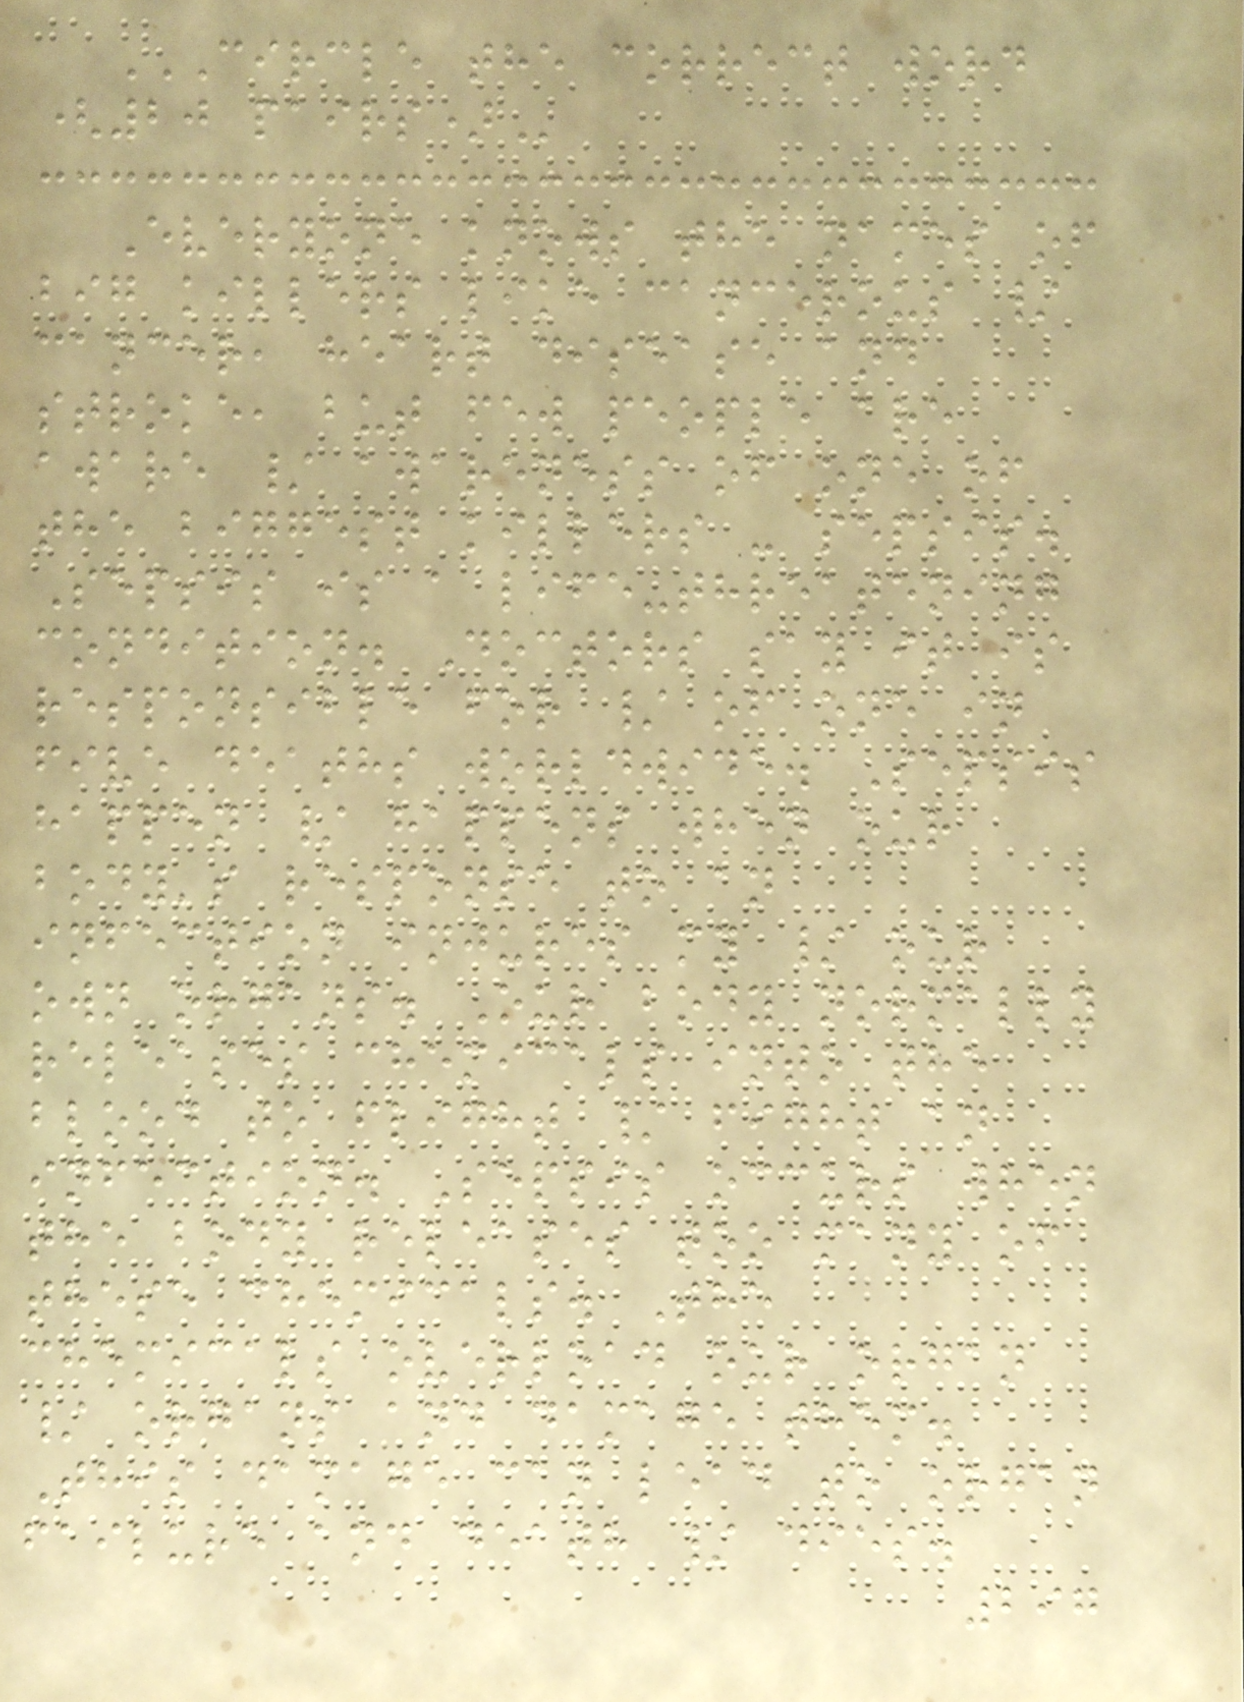CIRCLE THE CORRECT WORD
(20 PAIRS)
Everyone knows the names of
big killers like cancerous /
cancer, heart disease and
stroke, but few people are
aware / awareness of one of
the biggest killers - sepsis.
Sepsis is a life-threatening
condition. Doctors say it is
responsible for / of one in
five deaths worldwide. Sepsis
happen / happens when our
body's response to an
infection injures my / our
own organs. Our body normally
releases chemicals into the
blood to flight / fight an
infection. Sepsis occurs when
the body releases too many of
these chemicals. The
chemicals overload our organ
/ organs and damage them.
This damage can lead to organ
failure and death / dies.
297
